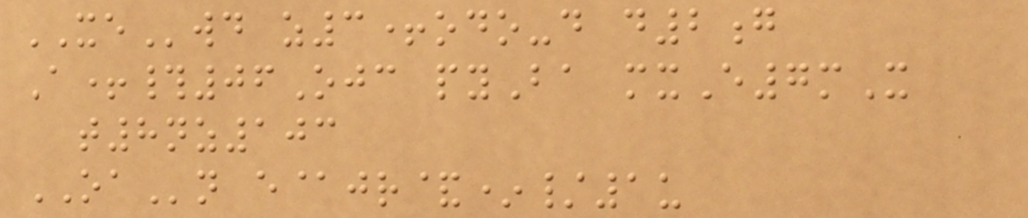XEwd z3+odo-d d2g
A+#06Ojc pyBa mxE7mX
t8nz103
OAn e@jr&*/1u
